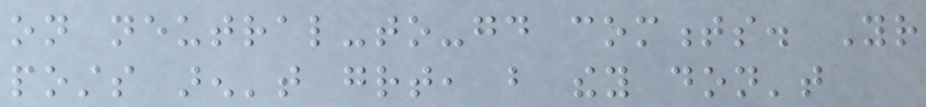on neutral-to-good comments. Your
posts aren't great, but they don't
